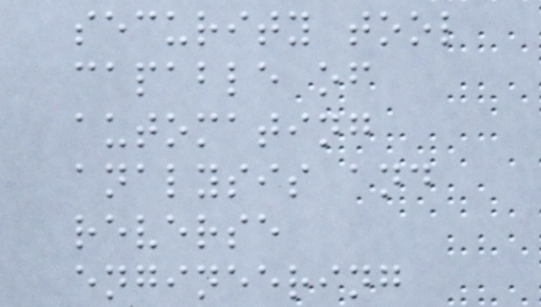security tool
capable of
automating
analysis and
reverse
engineering
